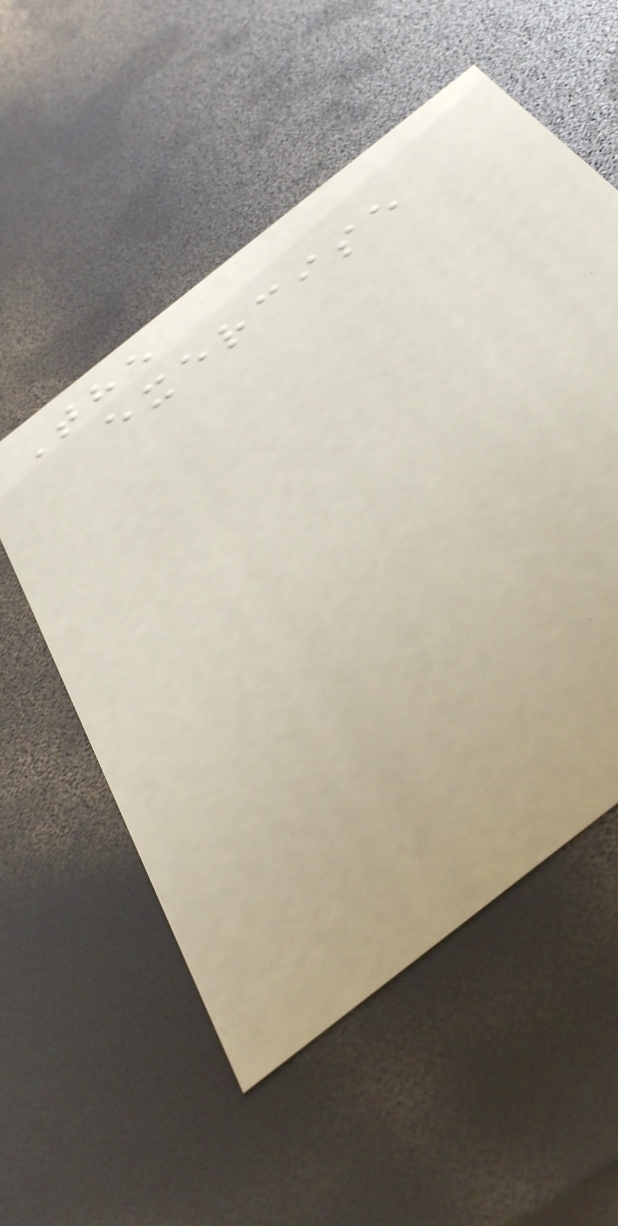The
exercise
